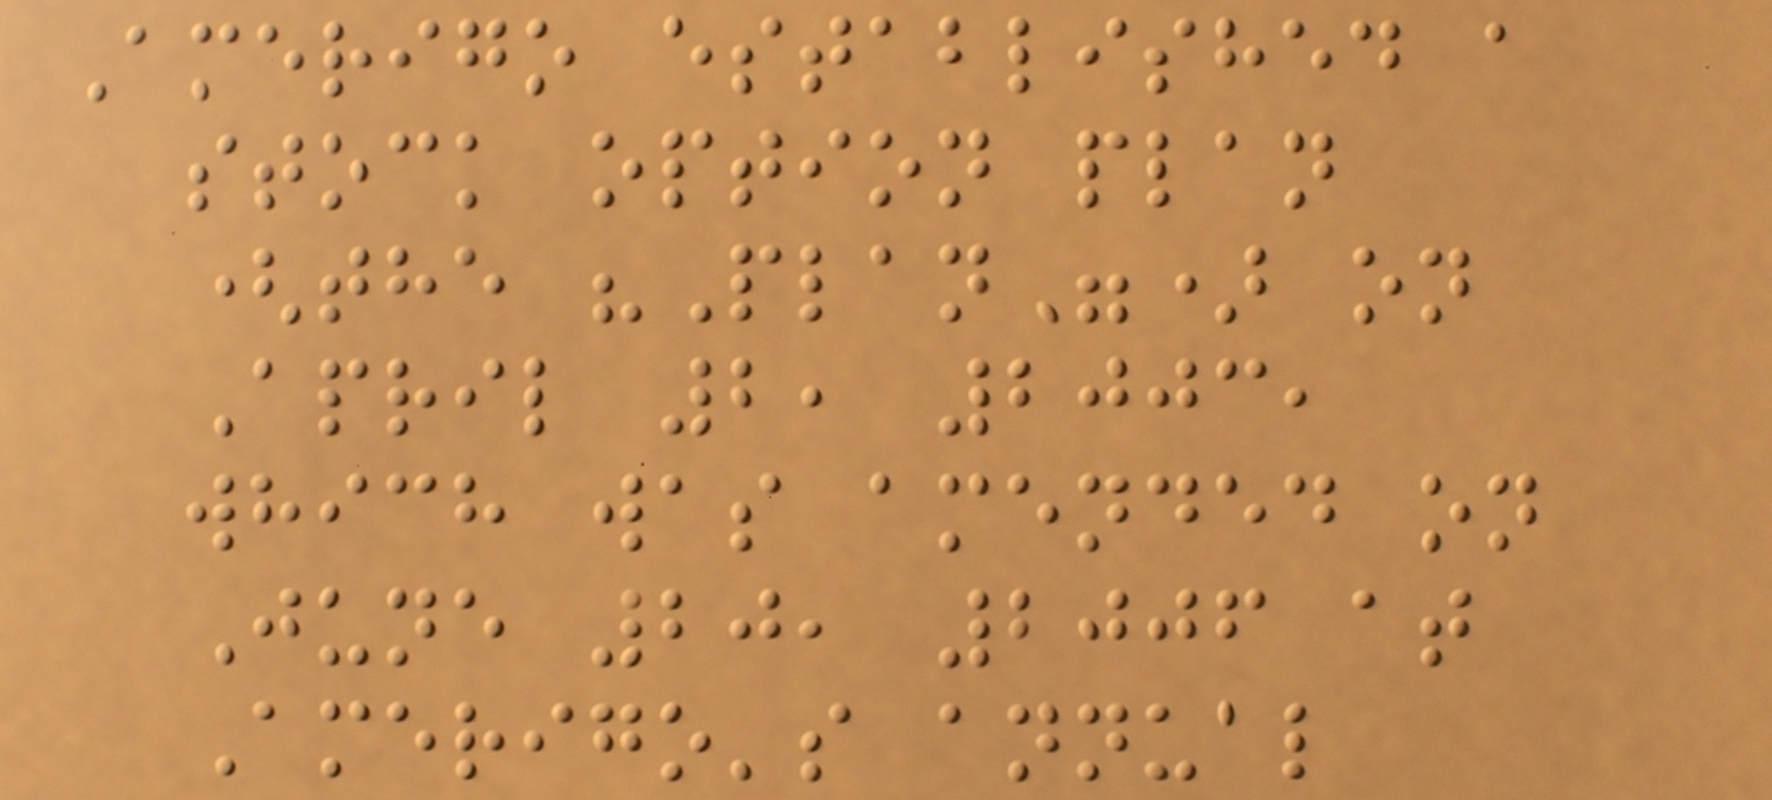Amerigo established a
stock option plan
(the "Plan") on
April 2, 2003,
which was amended on
June 20, 2006 at
Amerigo's annual
